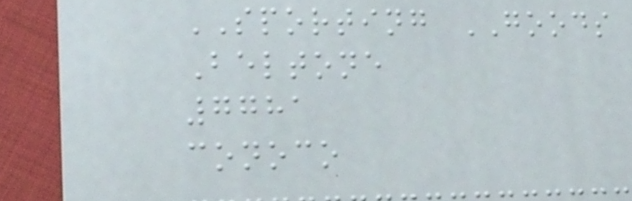SPORTING GOODS
Beltone
7781
conoco
